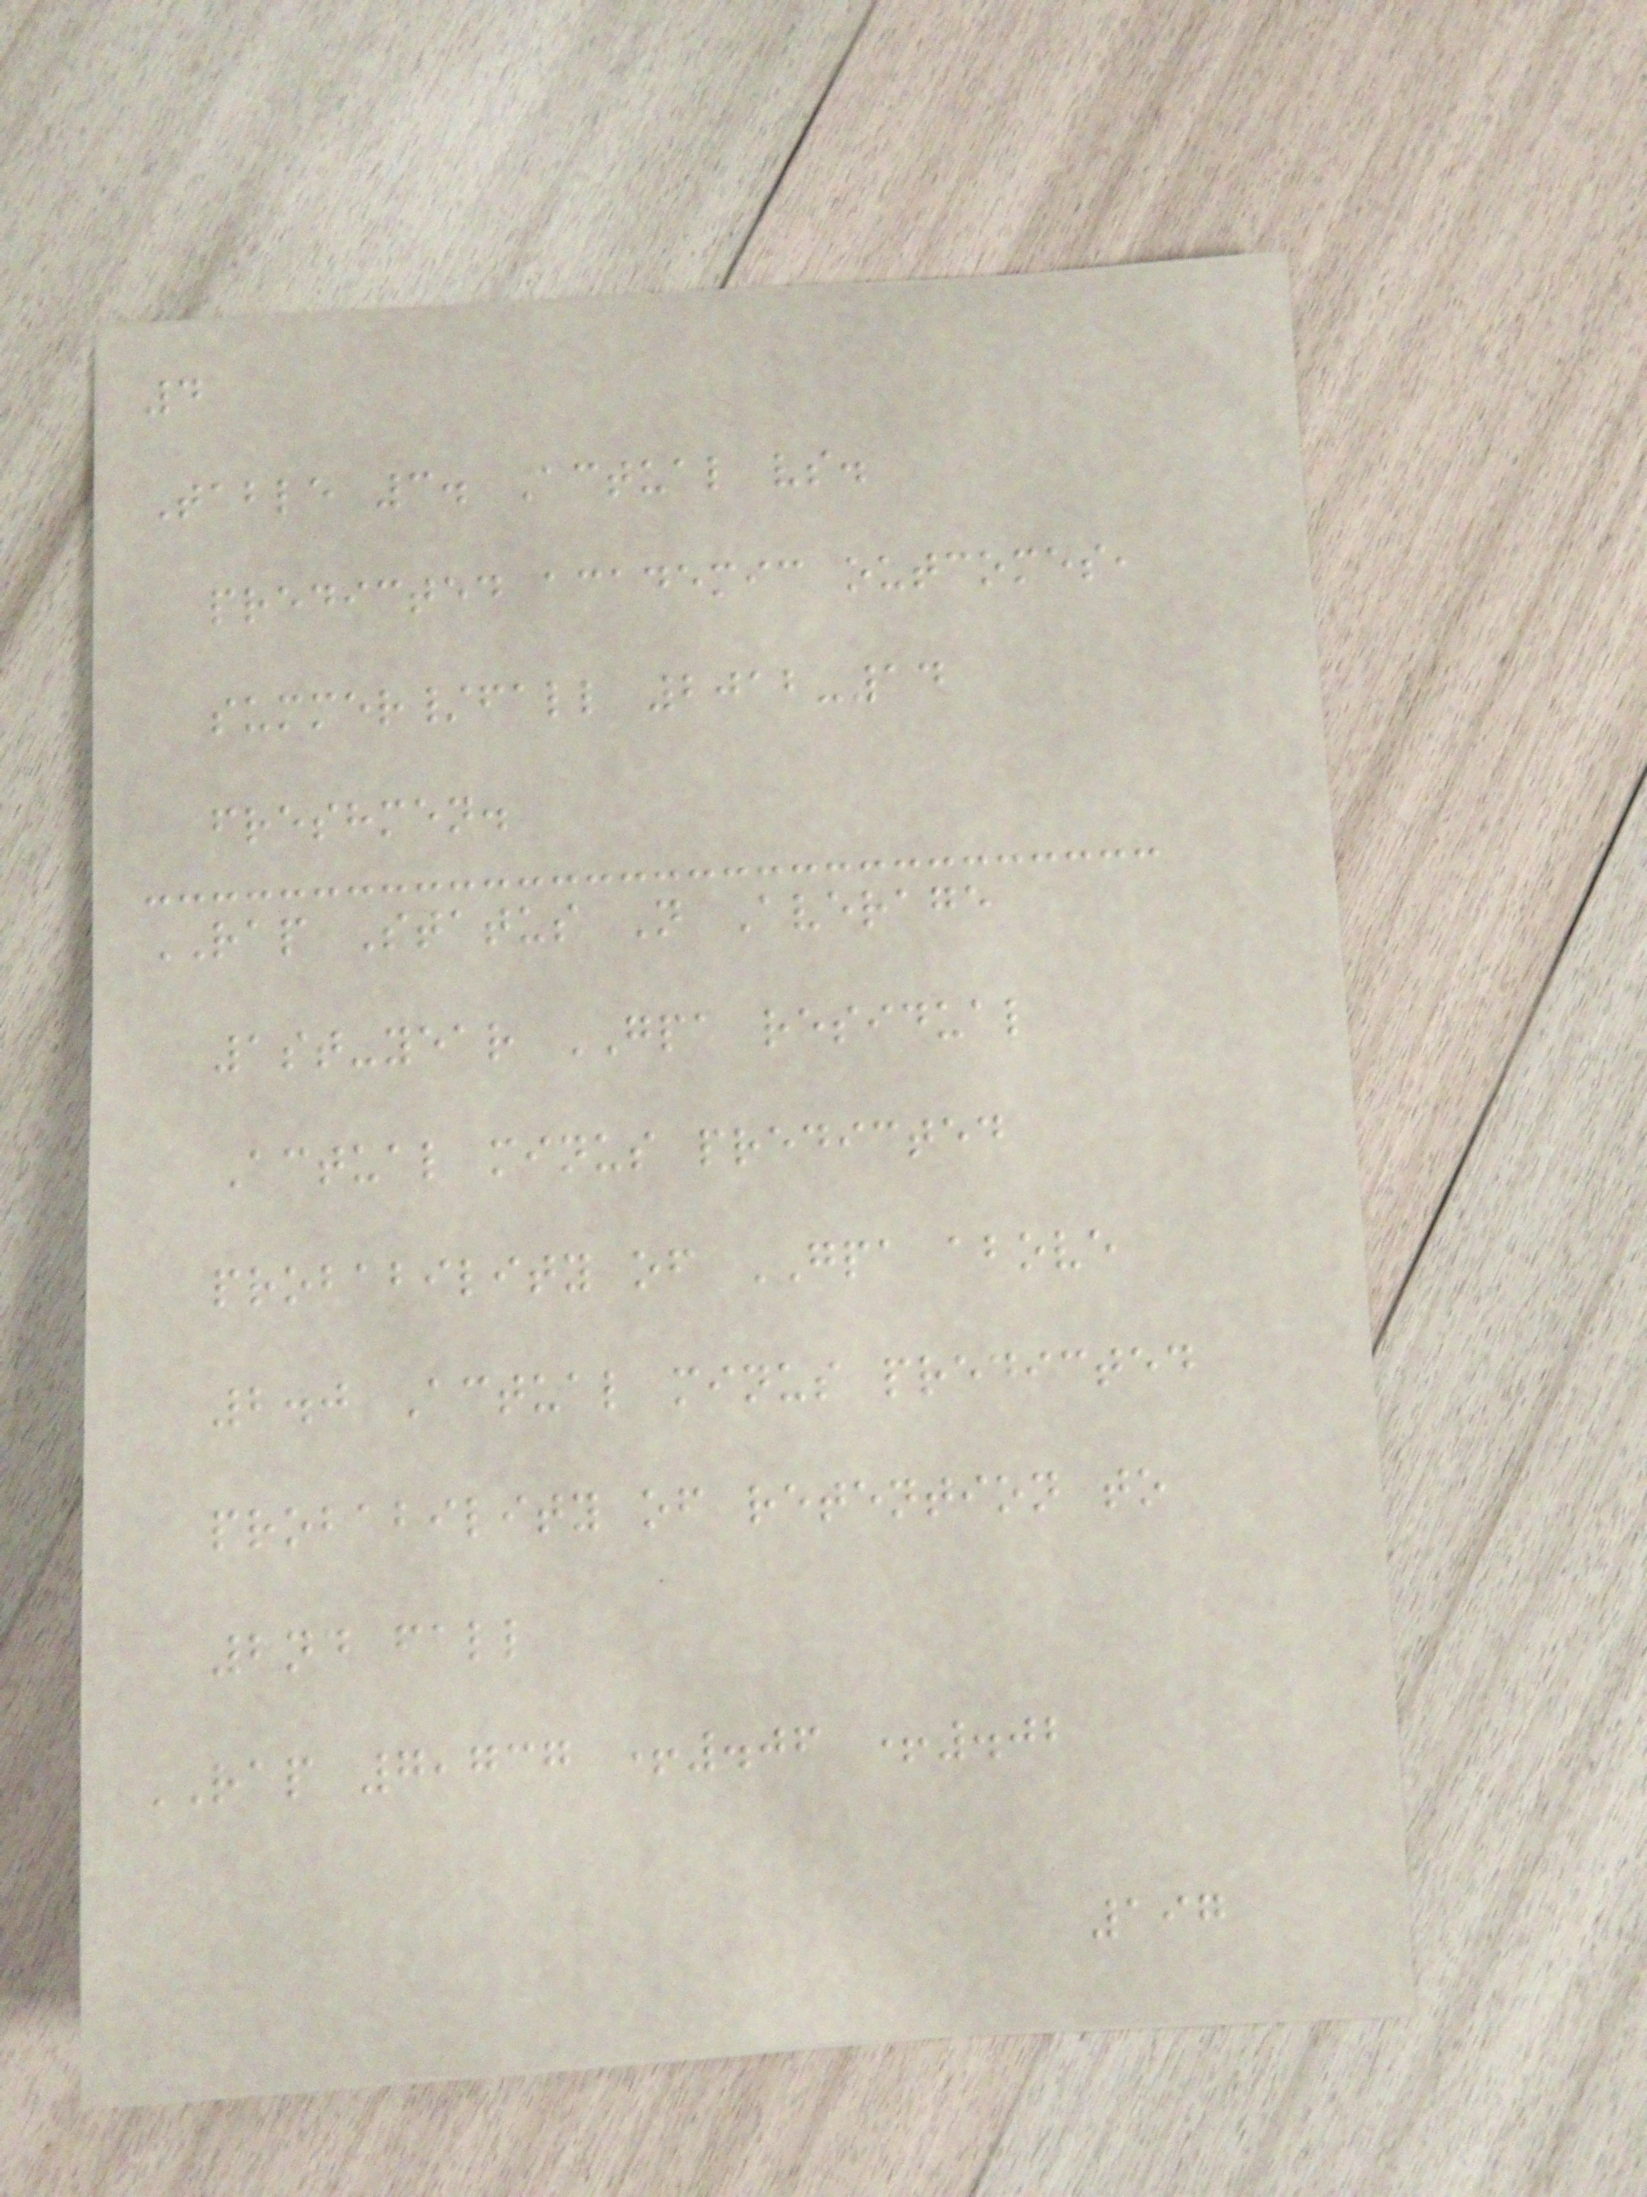4
Table 3. Actual vs.
predicted academic outcomes,
summer/fall 2012-14
freshmen.
RAP Status N Average
1st-year GPA residual
Actual minus predicted
probability of GPA above
2.0 Actual minus predicted
probability of retention to
2nd fall
RAP 7,737 +.06 +.02
197
